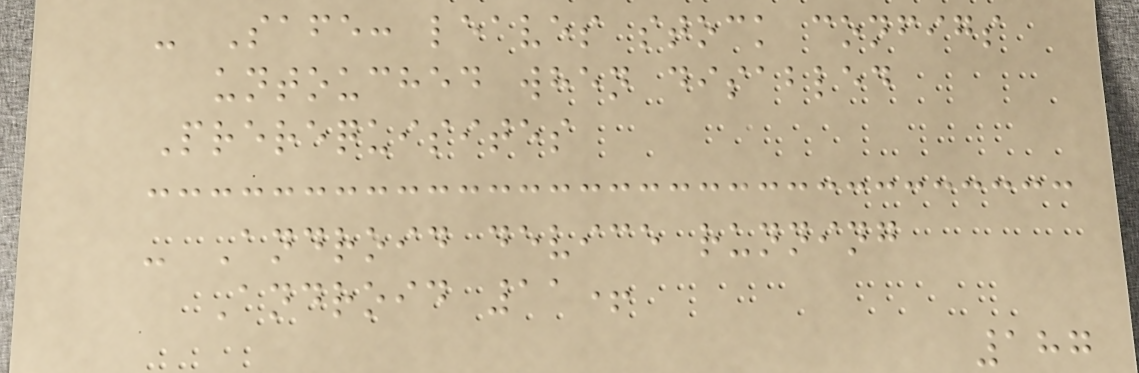- Safe: leaves stock configs
untouched when disabled
Prerequisites
- Android device running
Android 11+
187
